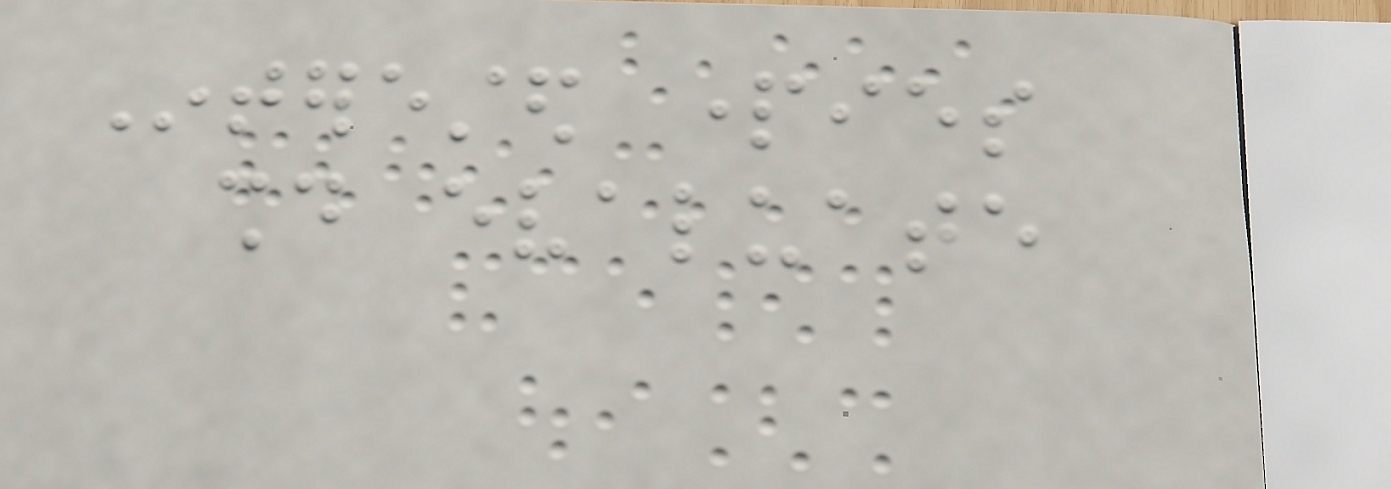Interested parties
should evaluate
